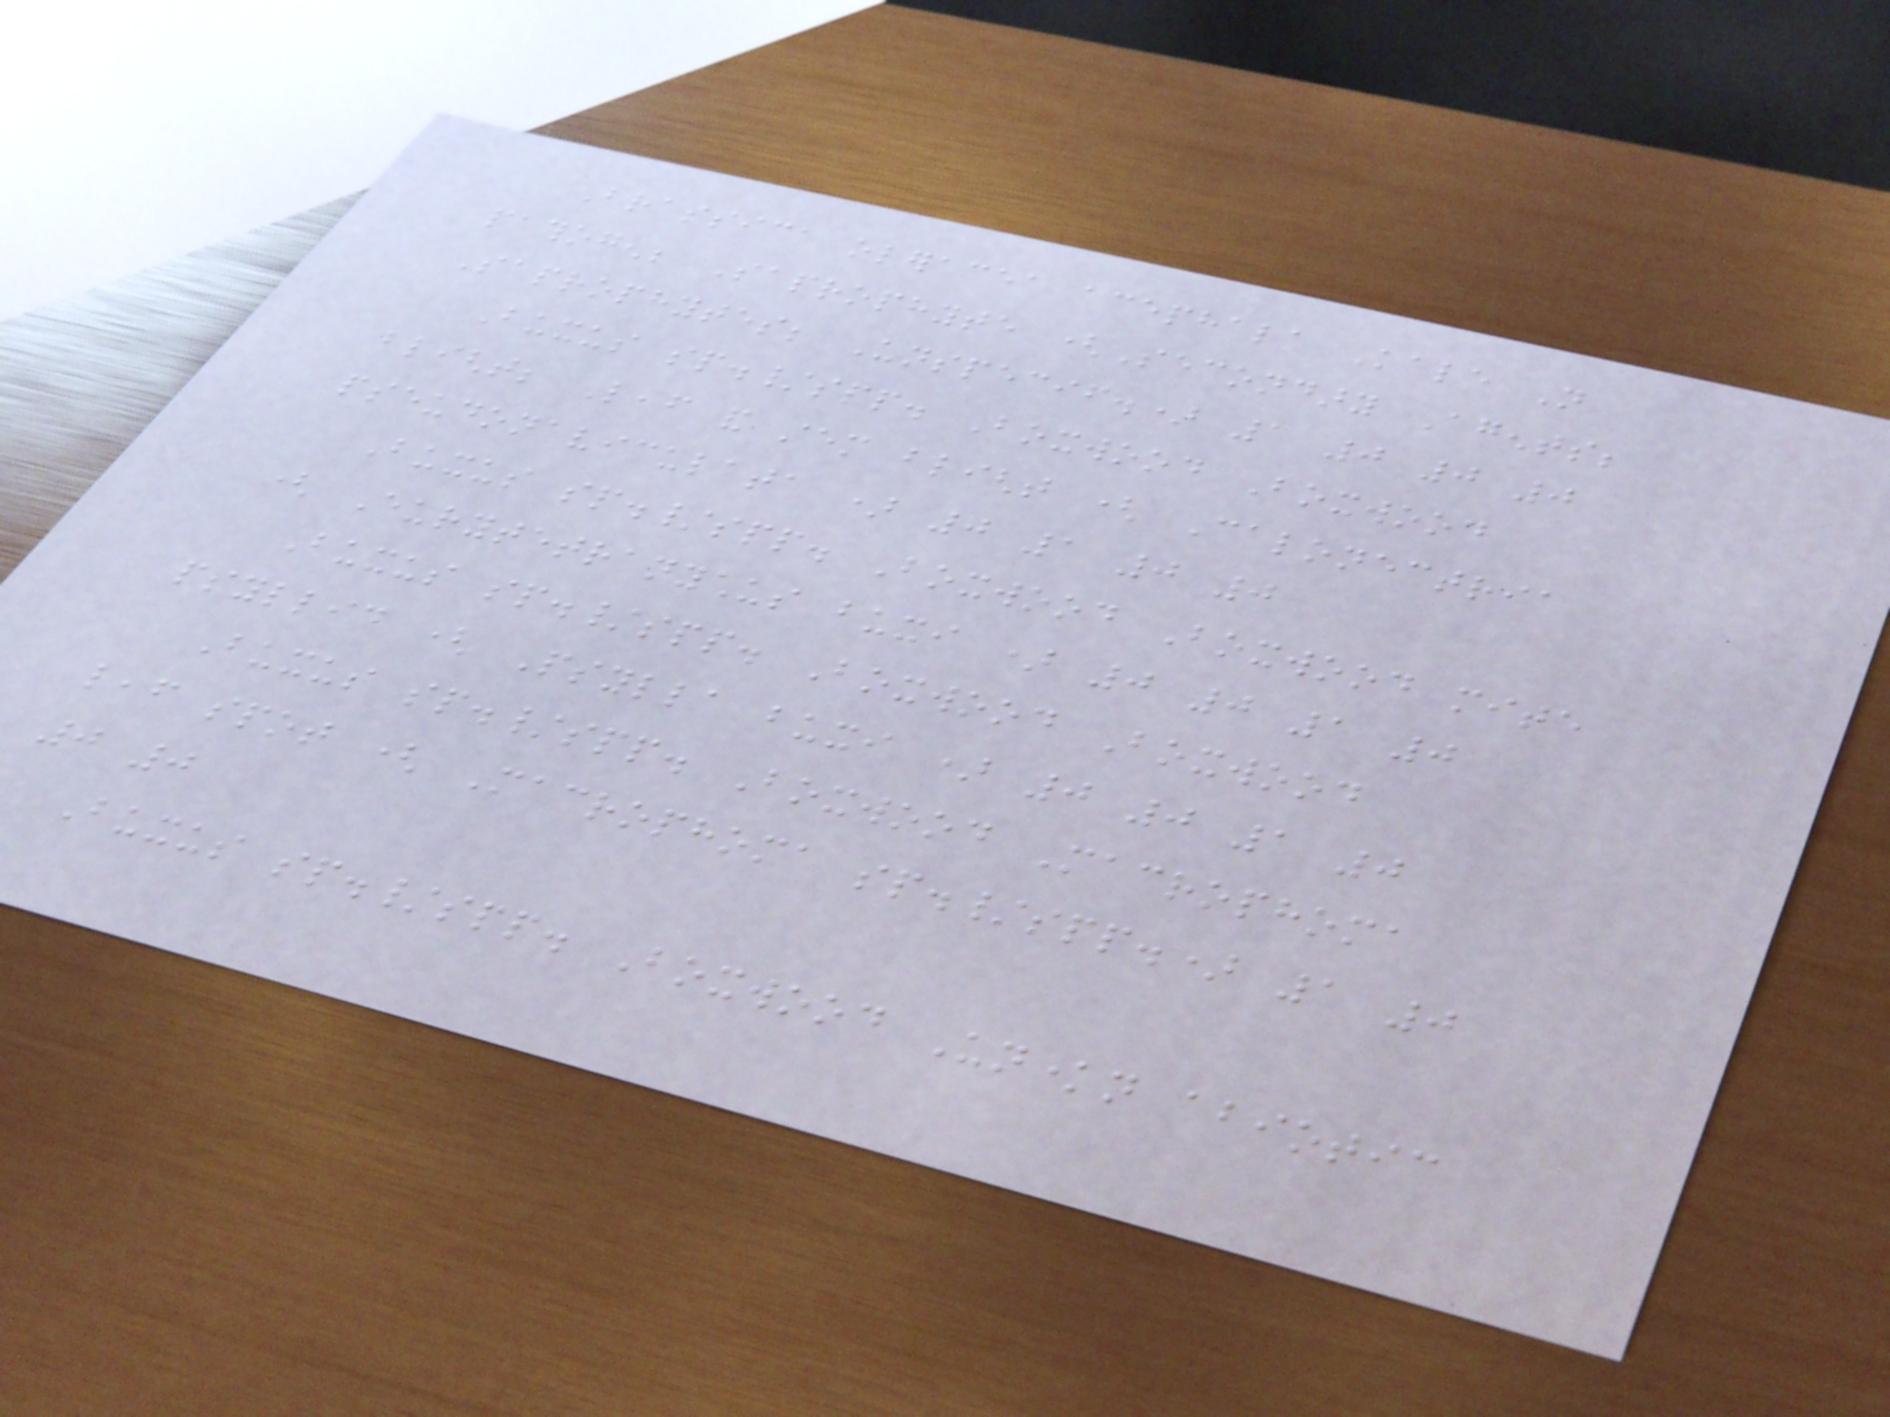Brassica oleracea acephala Kale Not
pathogen; Saprophyte (Secondary Agents;
Saprophytes; Unspecif.) 1 0 0 0
Buxus sp./spp. Boxwood Boxwood
blight; Leaf and stem blight ( Calonectria
pseudonaviculata ) 0 1 0 0
Buxus sp./spp. Boxwood Boxwood mite
( Eurytetranychus buxi ) 0 0 1 0
Buxus sp./spp. Boxwood Boxwood
psyllid ( Psylla buxi ) 0 0 1 0
Buxus sp./spp. Boxwood Macrophoma
leaf spot ( Macrophoma sp./spp.) 1 0
0 0
Buxus sp./spp. Boxwood Unknown abiotic
